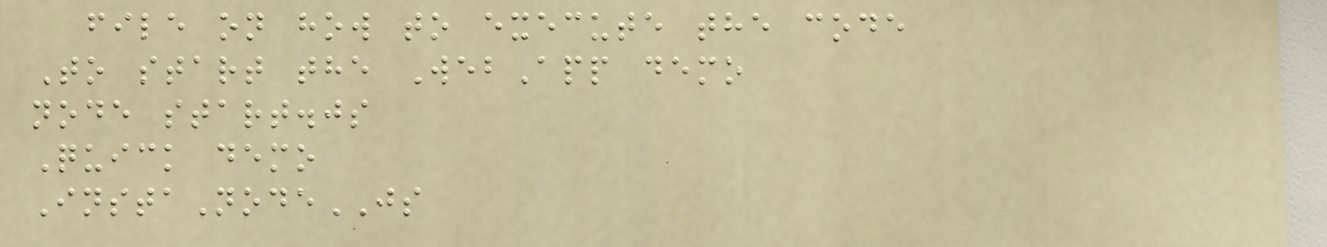file on how to execute the code
To start the WebApp demo
node start.js
Quick demo
InstaNodeJS
